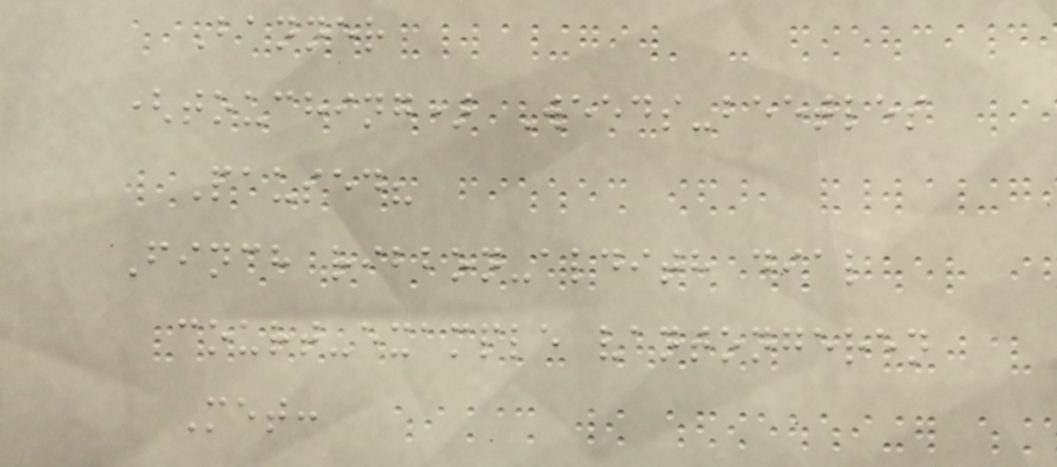Banner
(touching) Weeds-beetles
Paused?
Finch ribbon-aldith dial
court-example vantongeren
Met:
